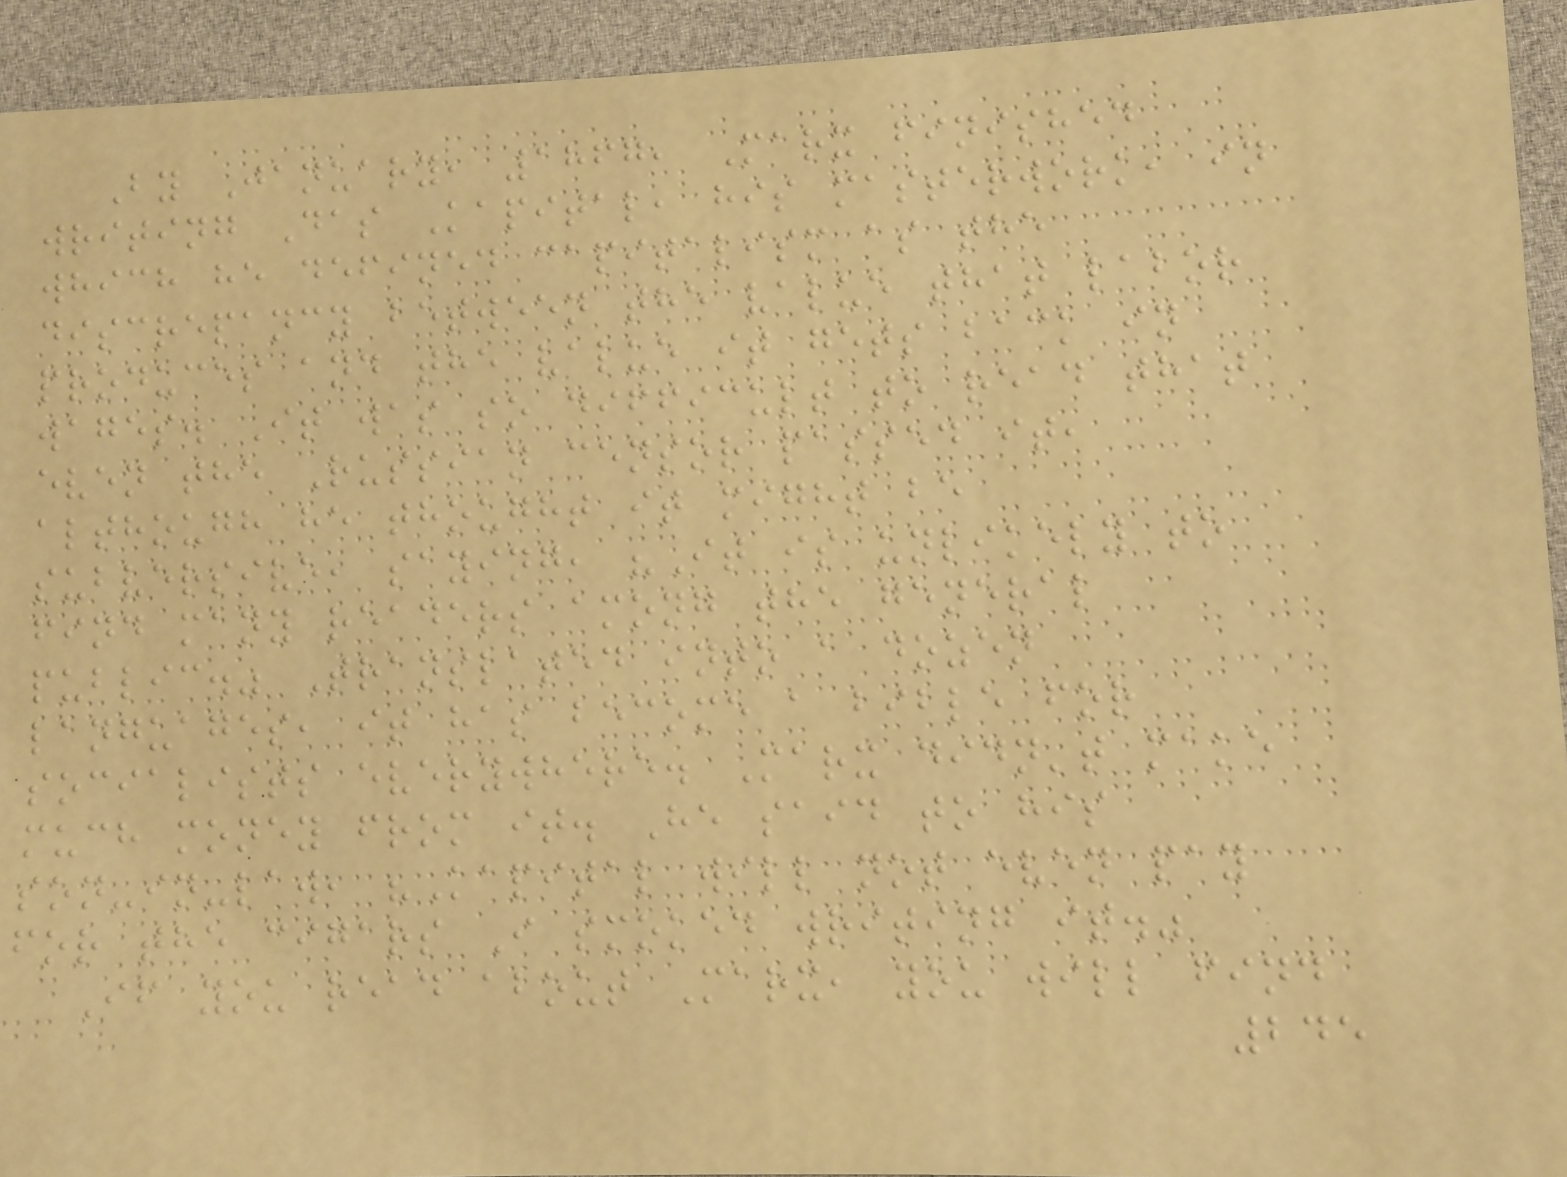By January, 1867, Marx finished
writing Das Kapital, his masterwork, in
which he defined capitalism as the
discrepancy between the value that labor
produces and the value it gets back in
wages. It was so difficult to read that
even the Russian censor passed it,
although he thought it might be
subversive, saying, "It is unlikely to
find many readers among the general
public." Translated into a dozen
languages, it has become a bible for
socialists everywhere. Marx didn't make
much money from it. He said to his
son-in-law, "Kapital will not even pay
for the cigars I smoked writing it."
If you read about Marx, you will find
245
